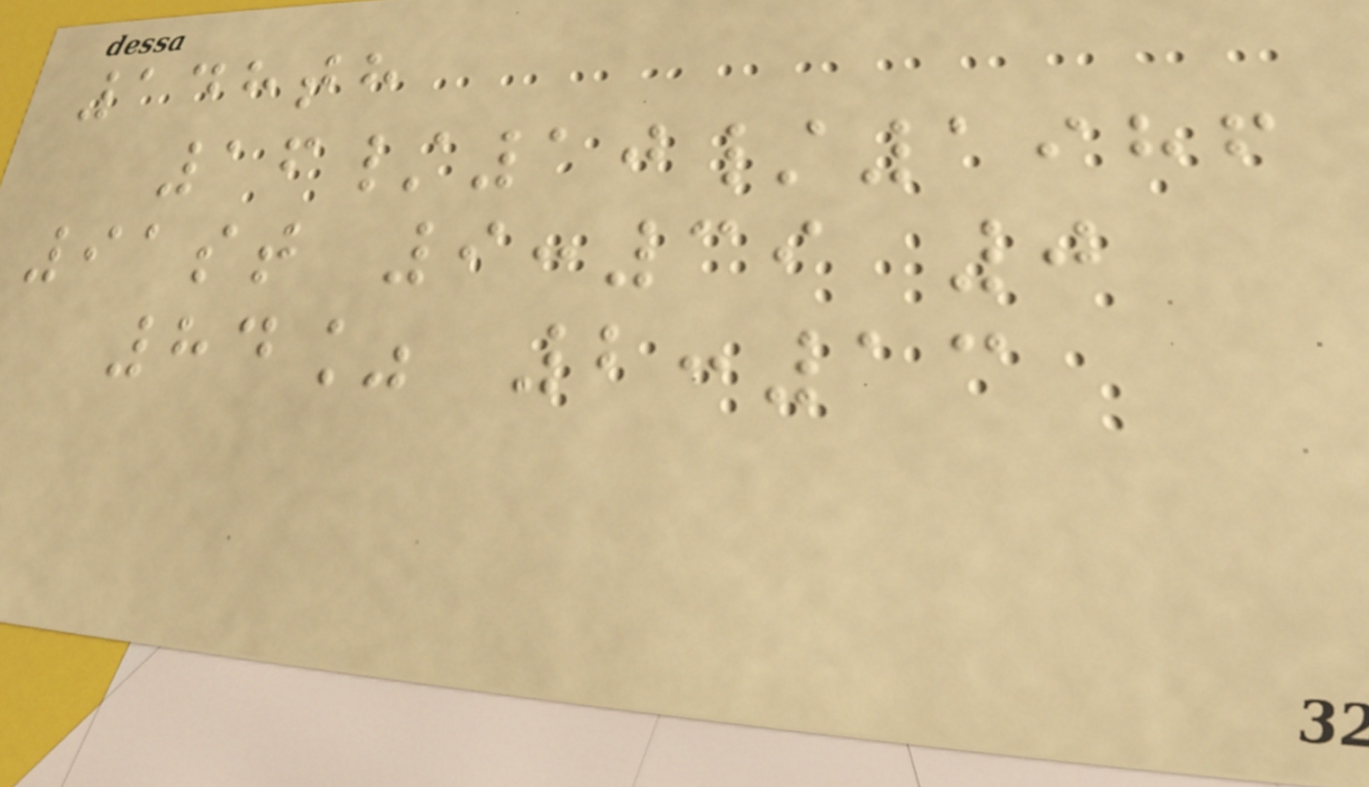148th
16/10/1986
91st 9:39 0
84% 2:13
